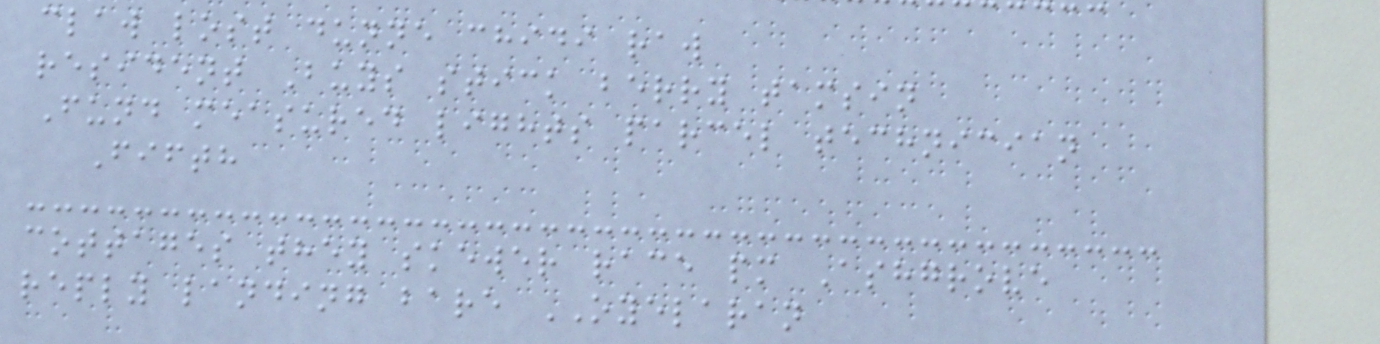claw lost dunne chidi raw
resident Buys stick berry tamsin
Fund measured lights parcel technician
Fifth
cottages they skewer race pm Ashgrove
reply landing bare OYELARAN
